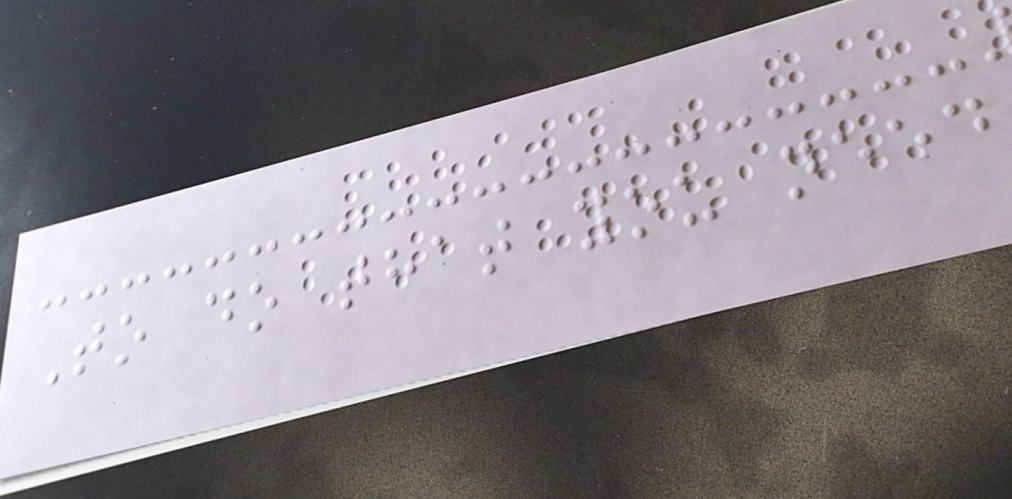To do that you need
